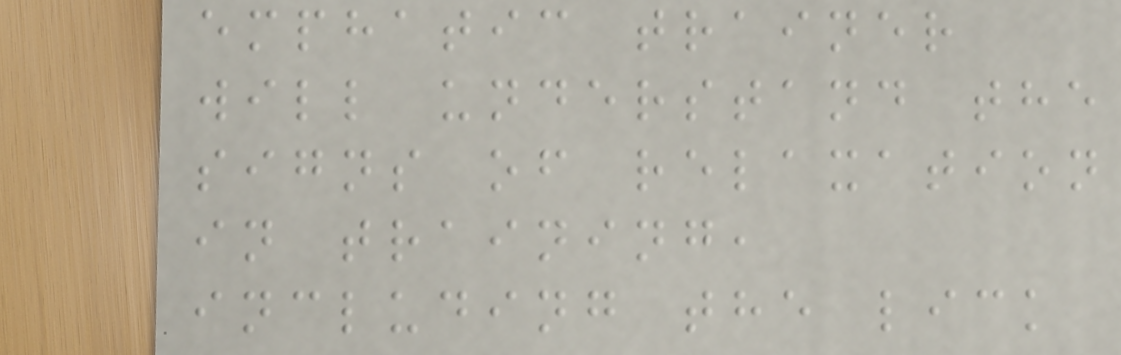emphatic trainer
will understand the
signs of relaxation
in training,
including the lick
